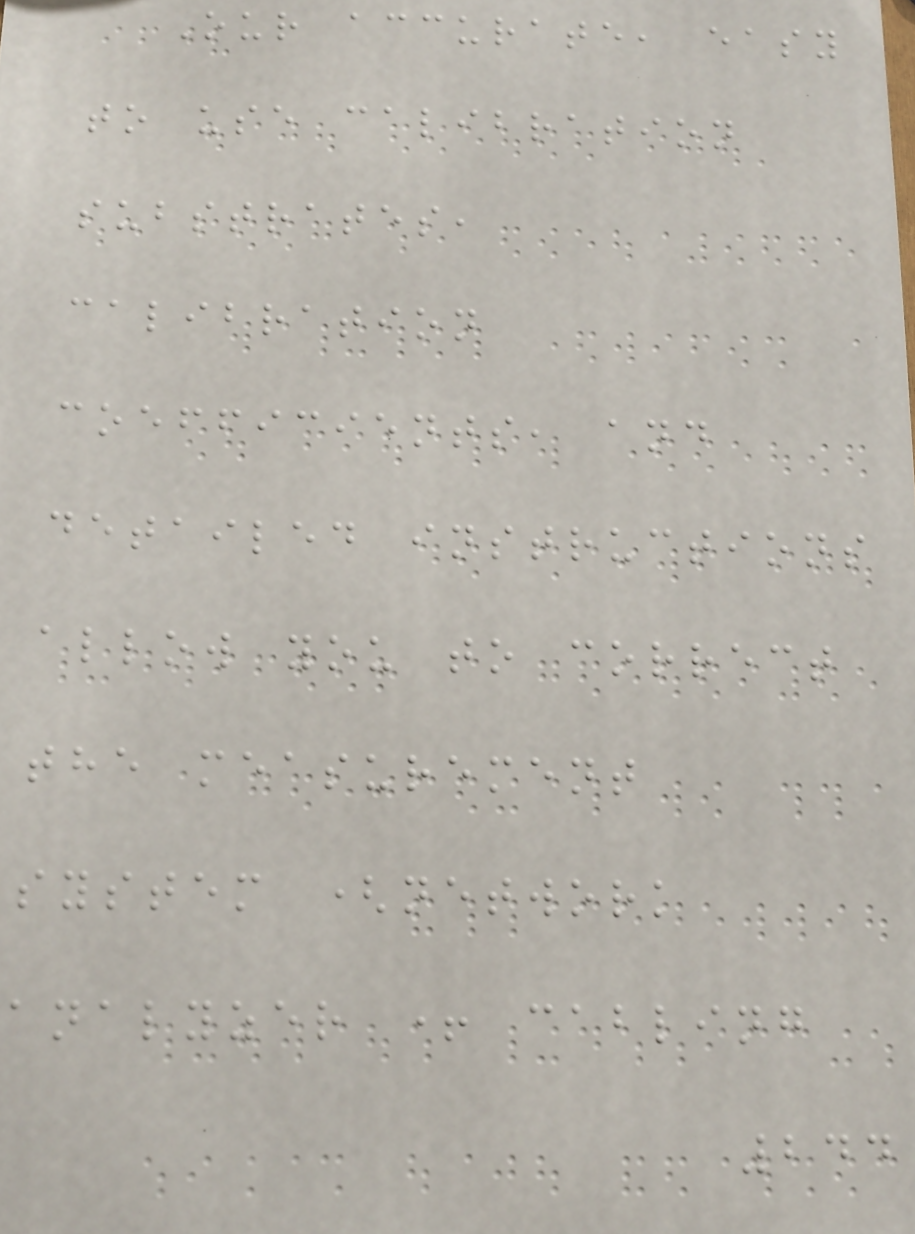Our accurate, easy
to use calibration
substrates,
calibration
coefficients, and
detailed instructions
allow you to correct
the measurement
system (network
analyzer + cabling
244
